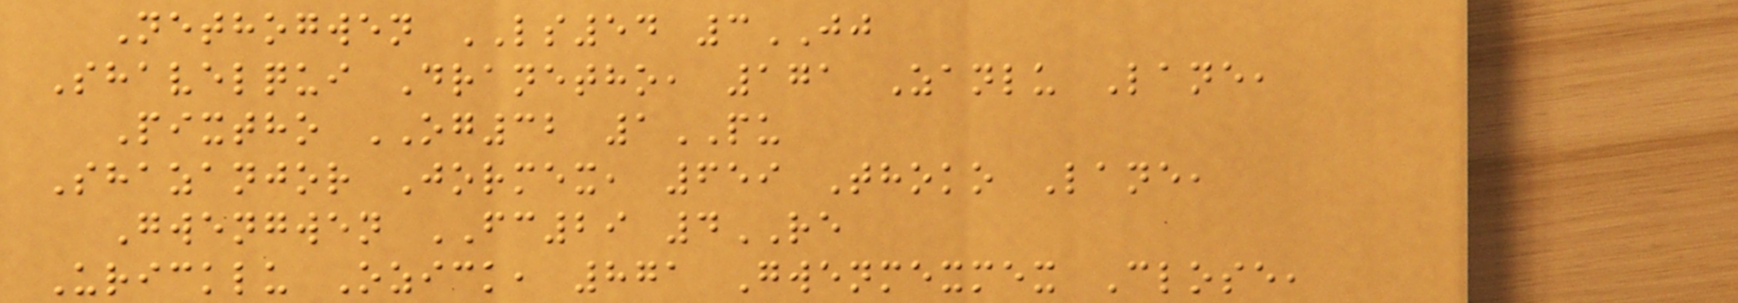Nethogwen LS54 3JJ
Shavelqui Dranetho, 171 Zanlu Lane,
Pixtho OG32 1PU
Shazanjor Jormex, 659 Thoko Lane,
Gwengwen FC29 4RE
Uricklu Ozick, 871 Gwenmexmex Close,
